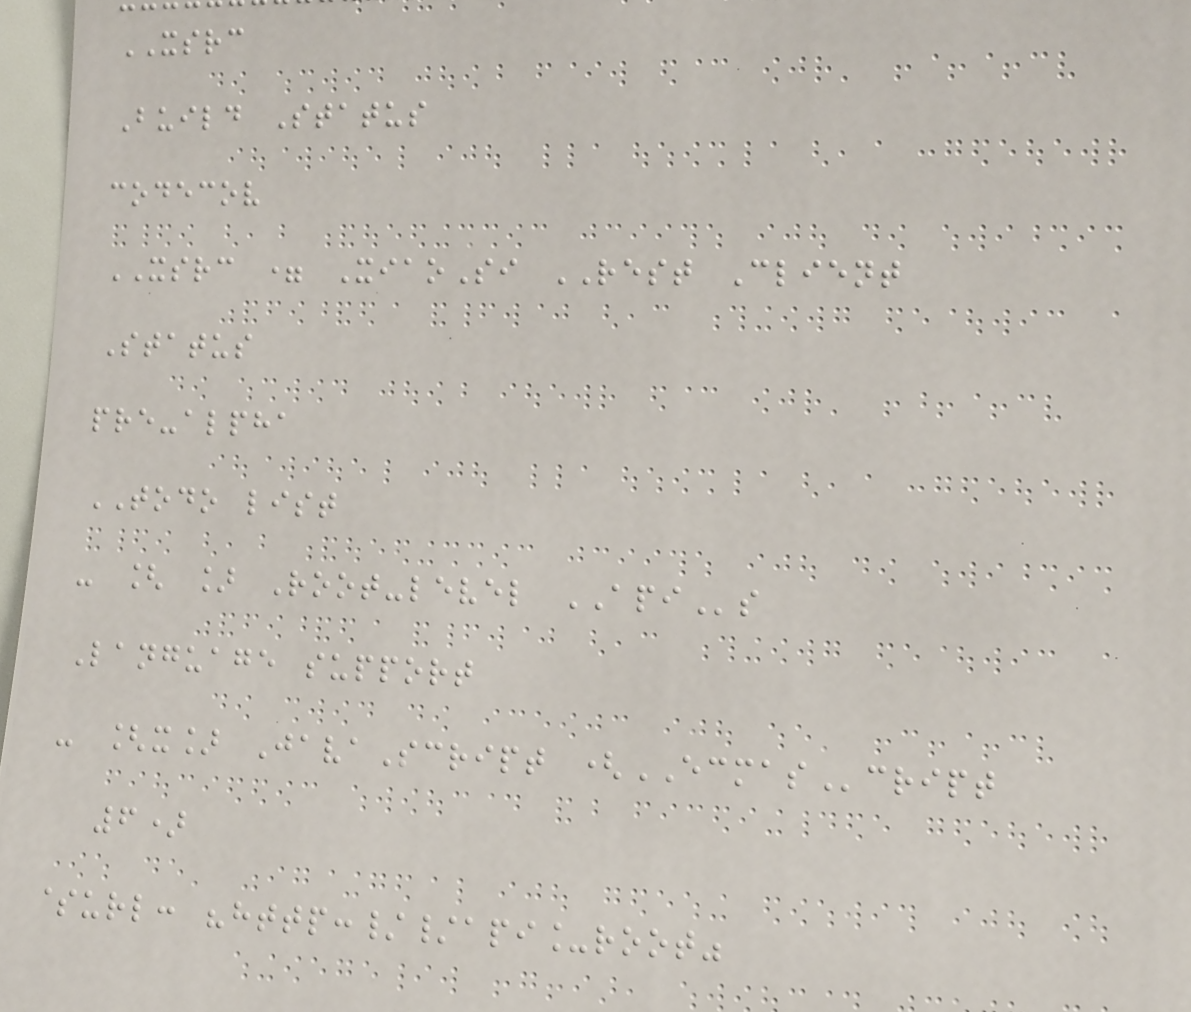XSRC
Build Status
codecov
XSRC = XiaoSi REST Client
Status
pre-alpha
TODO list
- [ ] Root-level APIs
Language support
- [x] JavaScript (ECMAScript
6)
$url: "http://api_root"
